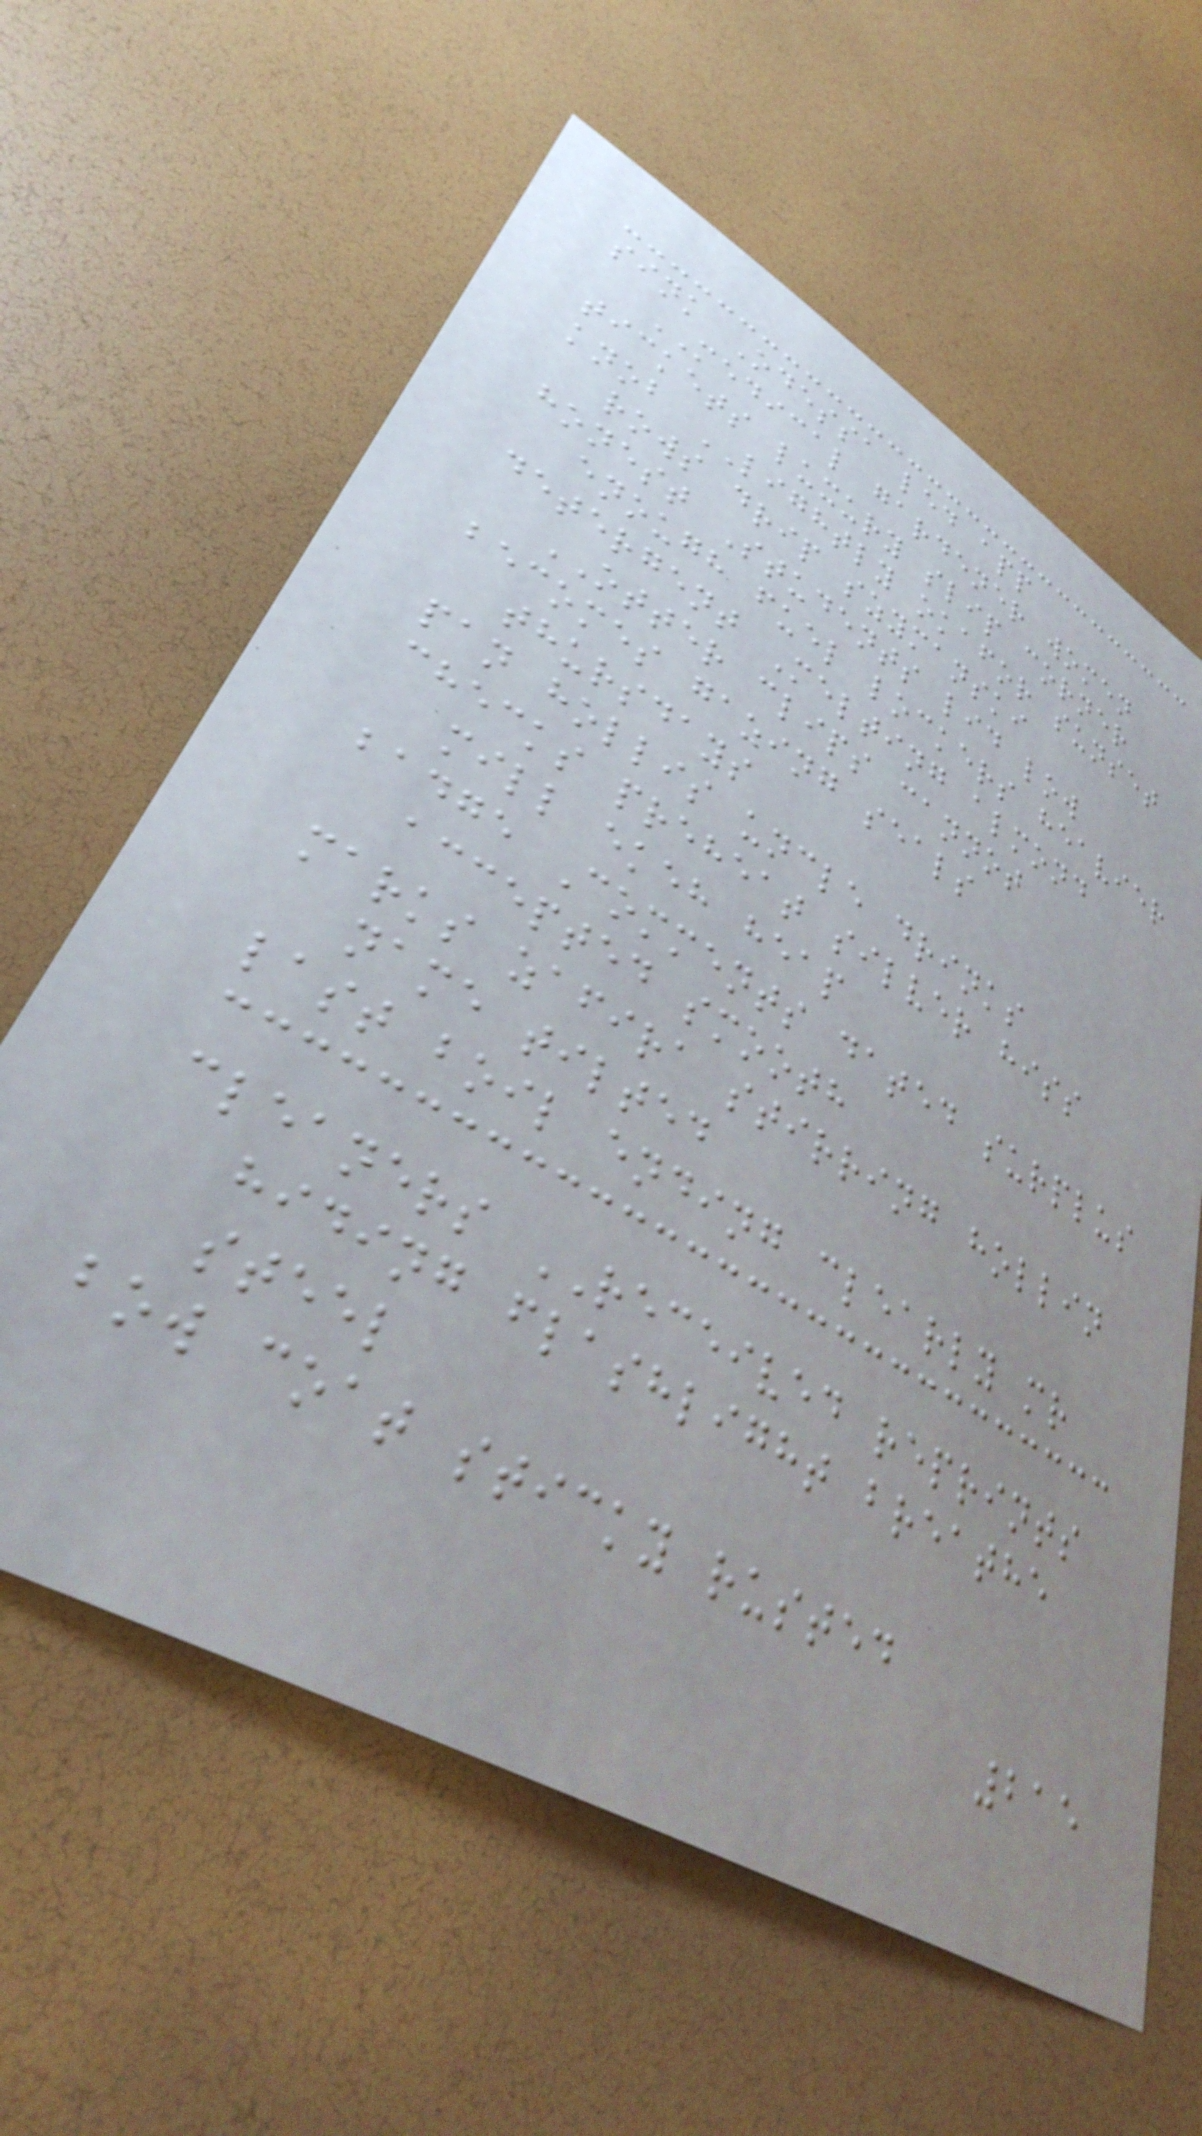sink Odessa led app
MEDICAL gardener women
tickets luxury slip corner
knob LIGHTLY okafor sunset
rows drip szymanski
honest Students lid low
enough fuel lockers heavier
detergent Melting almond
OTTER clips cannot
becomes gazing seals
thursdays
pan hollis uncle drinks
checks preheat silver hiss
mill ekeh heap
badge Comments dated surplus
accepted smooth
marks zafira stirring hollin
name tilted
last boil ending clearly mr
cleaners RECEIVED reprints
hiding flashlight breathe
steel
bow coat sticky rusted
215
